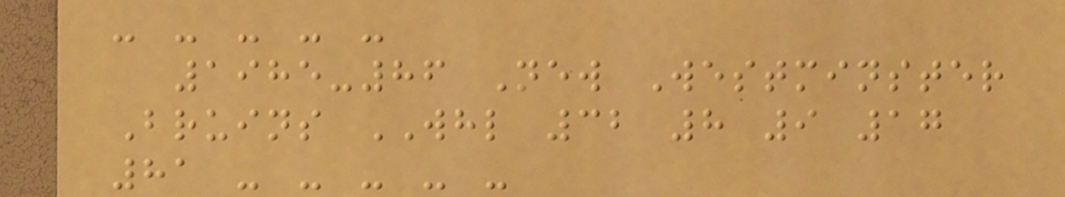- - - - -
1985-86 New Westminster
Bruins WHL 32 8 9 17
81 - - - - -
